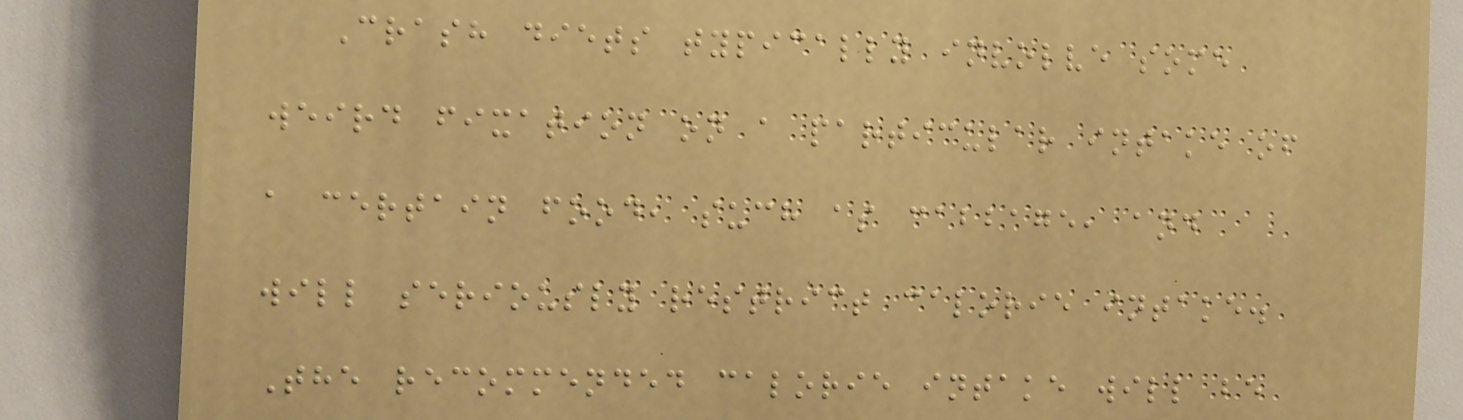Crash diets typically involve some
weird fixation on a particular intake of
a certain food, such as cabbage, and
will seriously restrict calorie intake.
The recommended calorie intake will be
